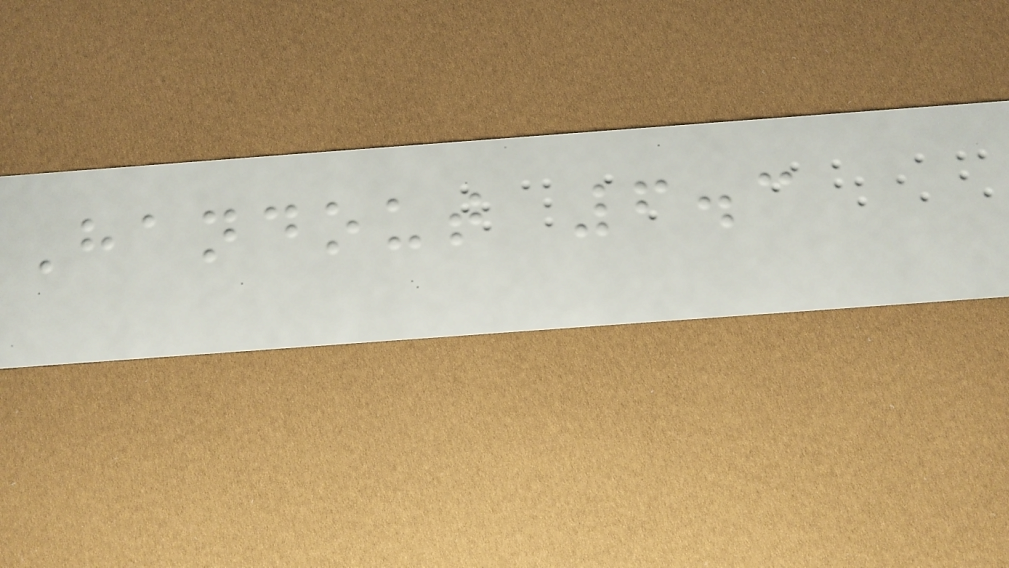Handout 6.3
